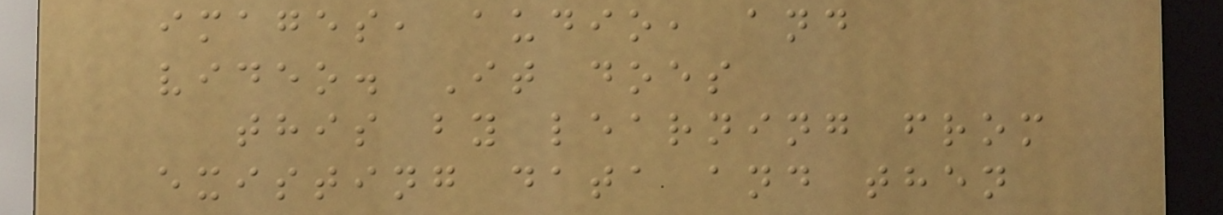images, audio, and
video. It does
this by learning from
existing data and then
